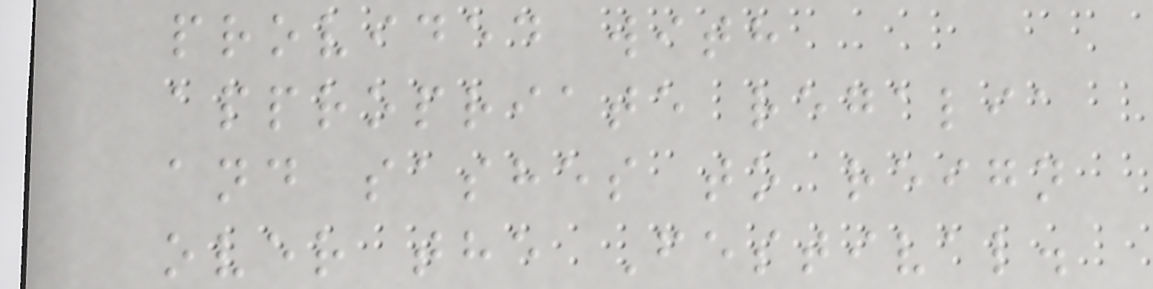provided with
appropriate regalia
and sashes to reign
over the Festival.
